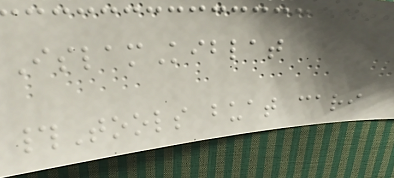IslamKiblat
#Tools buat cari
